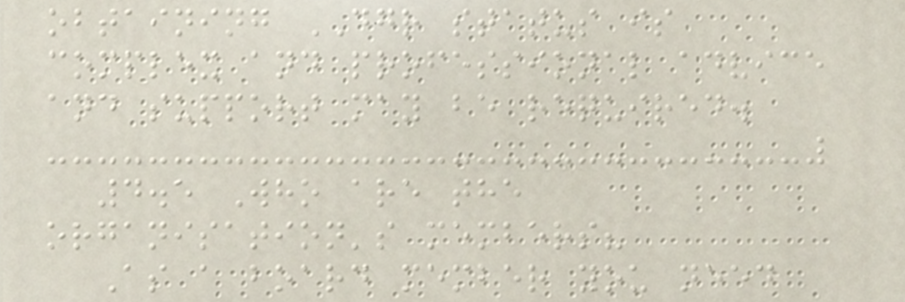obtaining DGR status is
complex and professional advice
and support may be required.
4.5 Who are the
organisation's members?
As a board member you need
